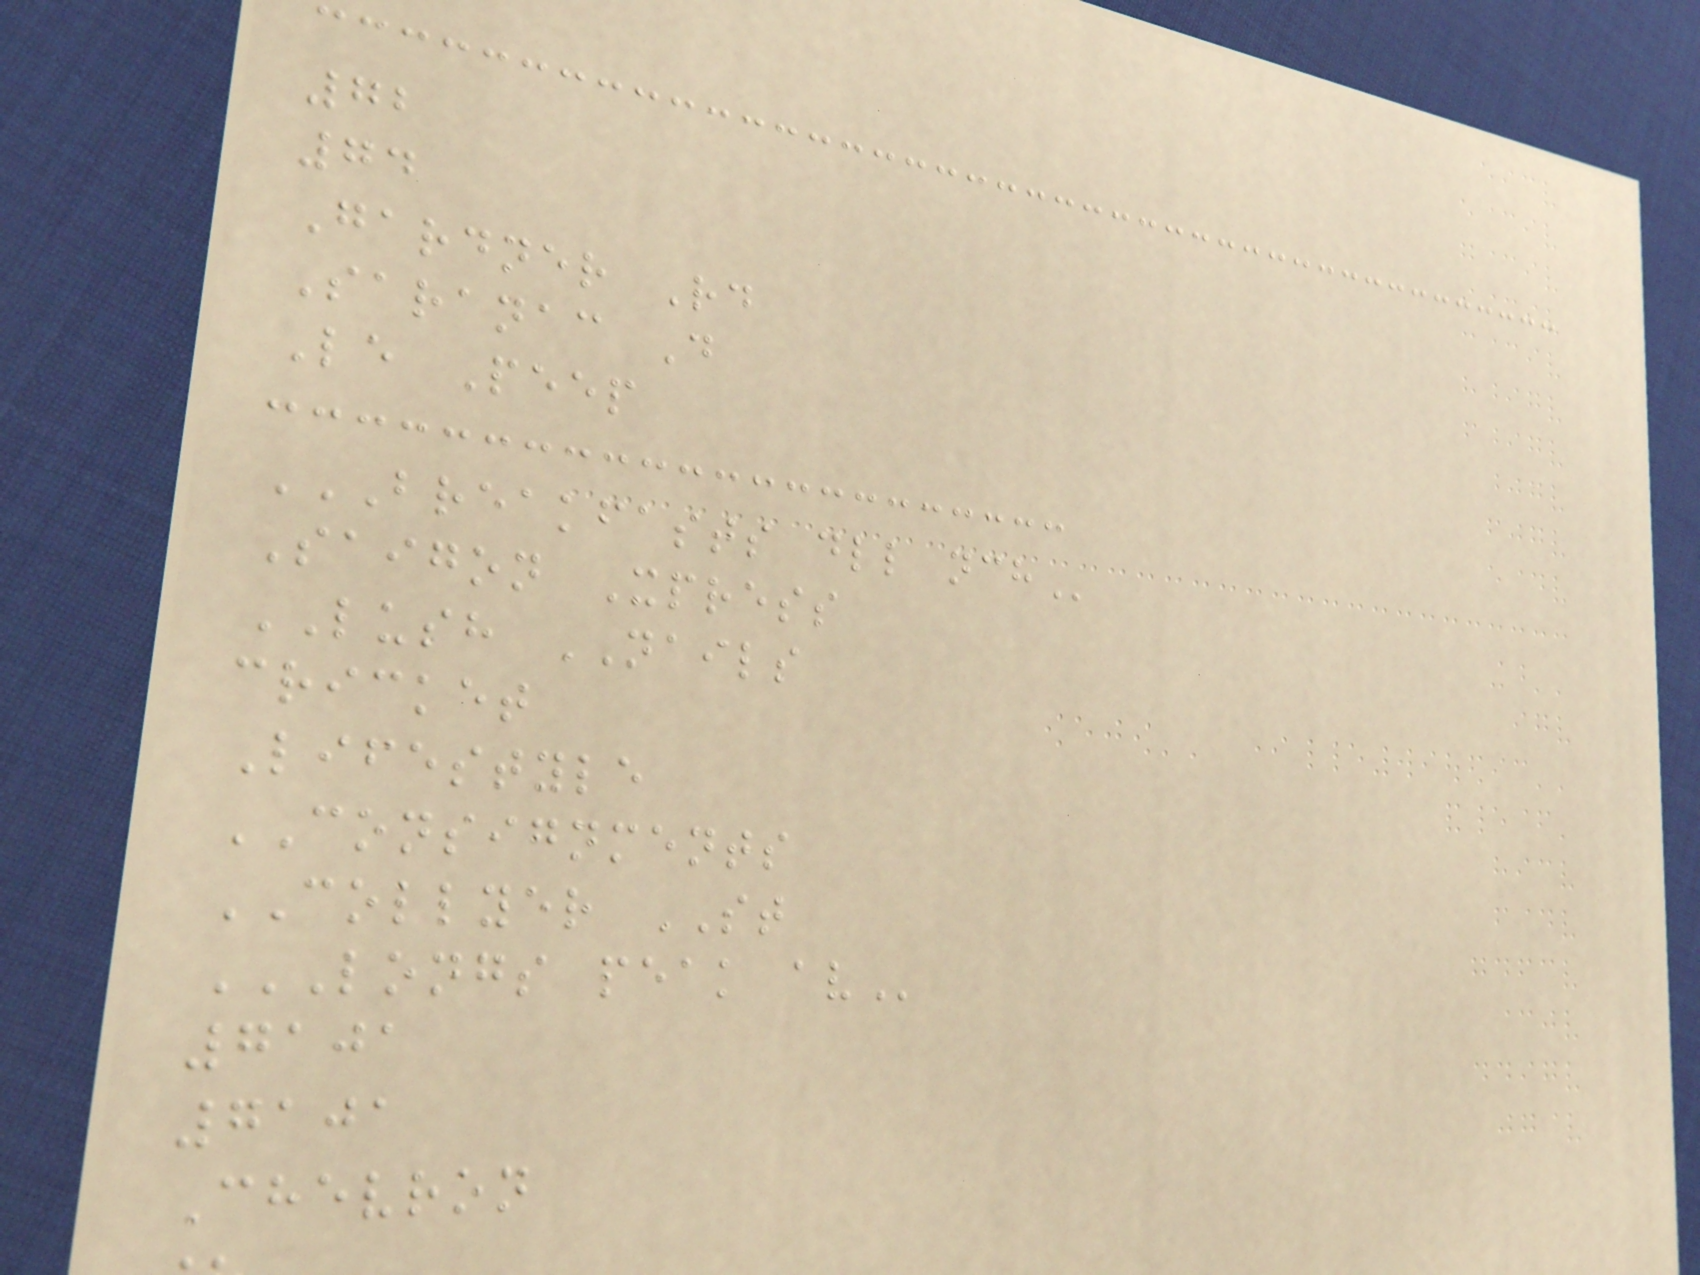72
74
Gardner Rd
Saranac D
Le Peep
BREAKFASTS DLL NCH
Saigon Xpress
LUSH NAILS
cricket
Lifestyle
CONSIGNMENTS
COLLYER ST
LONGS PEAK AV
7101
7101
Chevron
